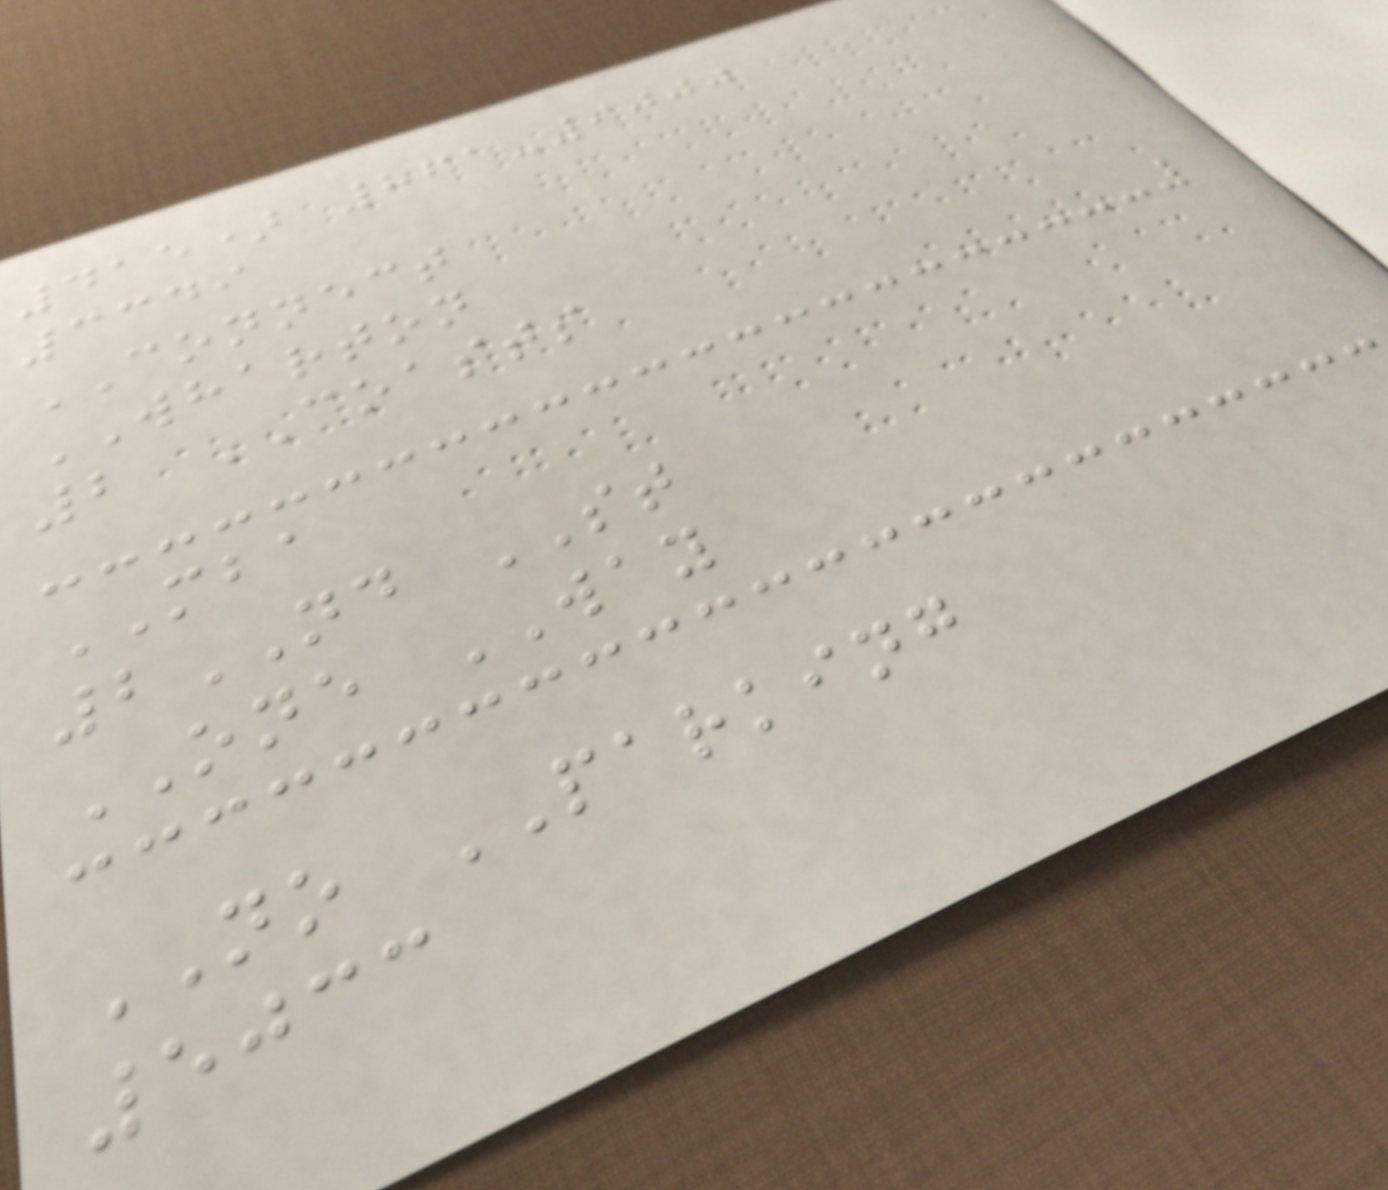415) 861-9000
3349
CONNECT
WHARTON
2 COASTS
MBA
2ND ST
ONE WAY
NO PARKING
5033
